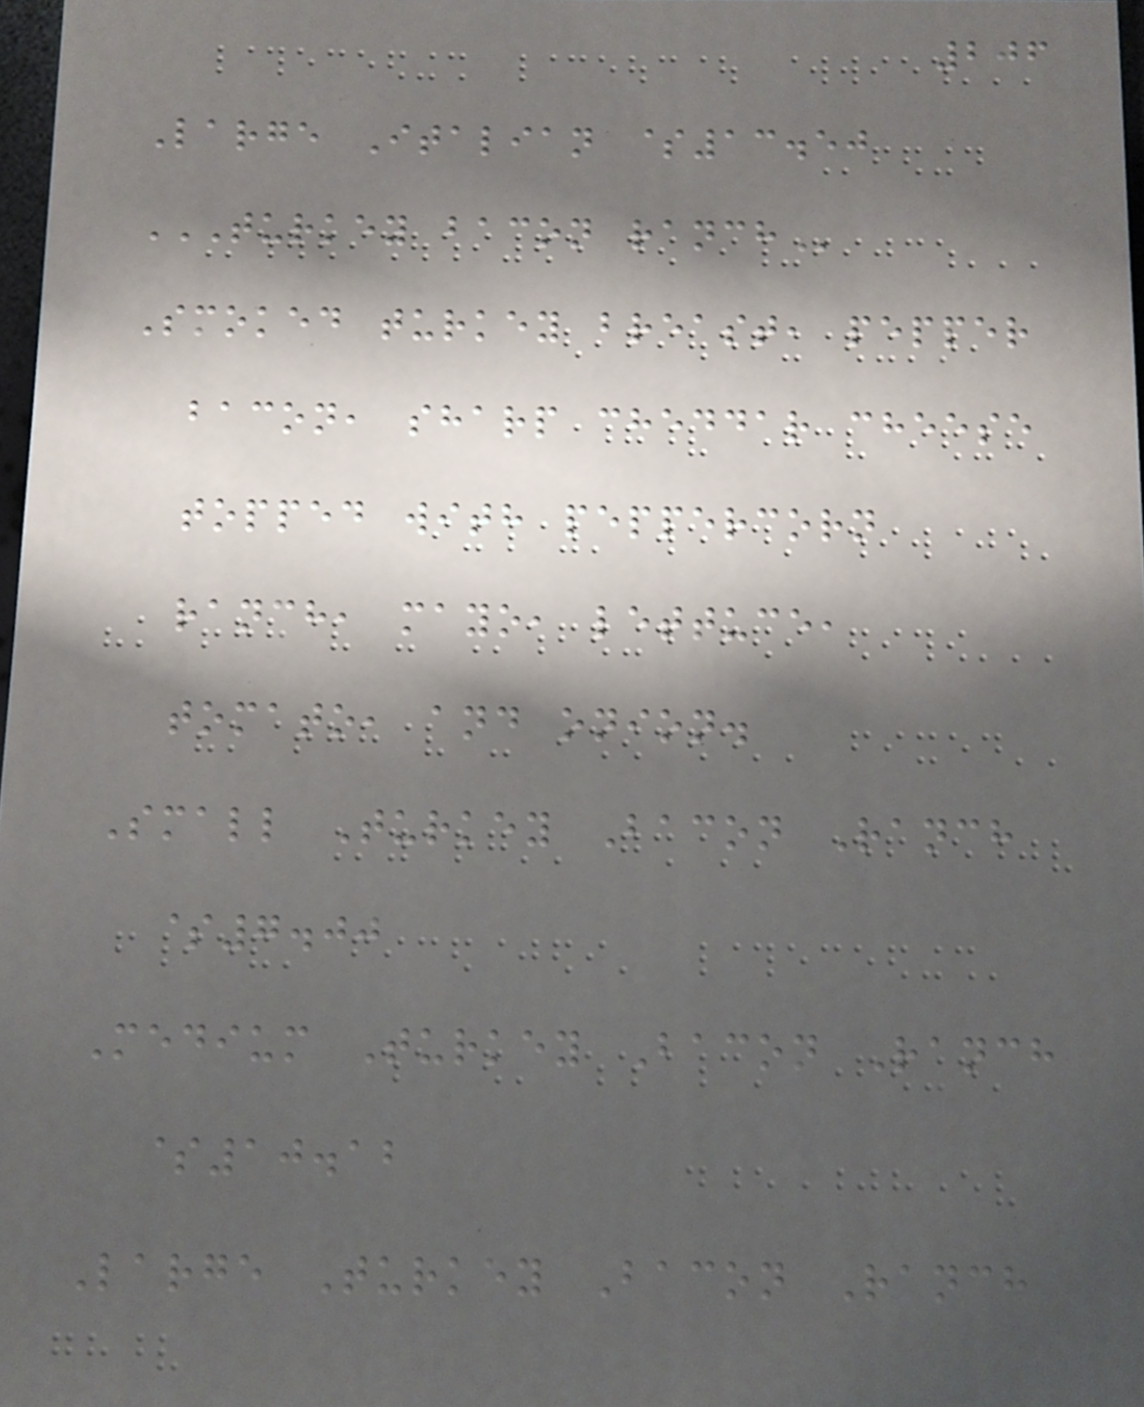206
Large Italian $13.50
TURKEY BACON RANCH
Smoked turkey breast, pepper
bacon, sharp cheddar cheese
topped with peppercorn
ranch, mayo, lettuce,
tomato, and onion.
Small Turkey Bacon Ranch
$7.00
Medium Turkey Bacon Ranch
$10.12
Large Turkey Bacon Ranch
